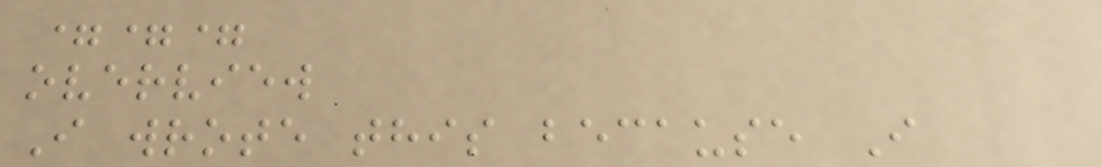===
overview
I wrote this because I
